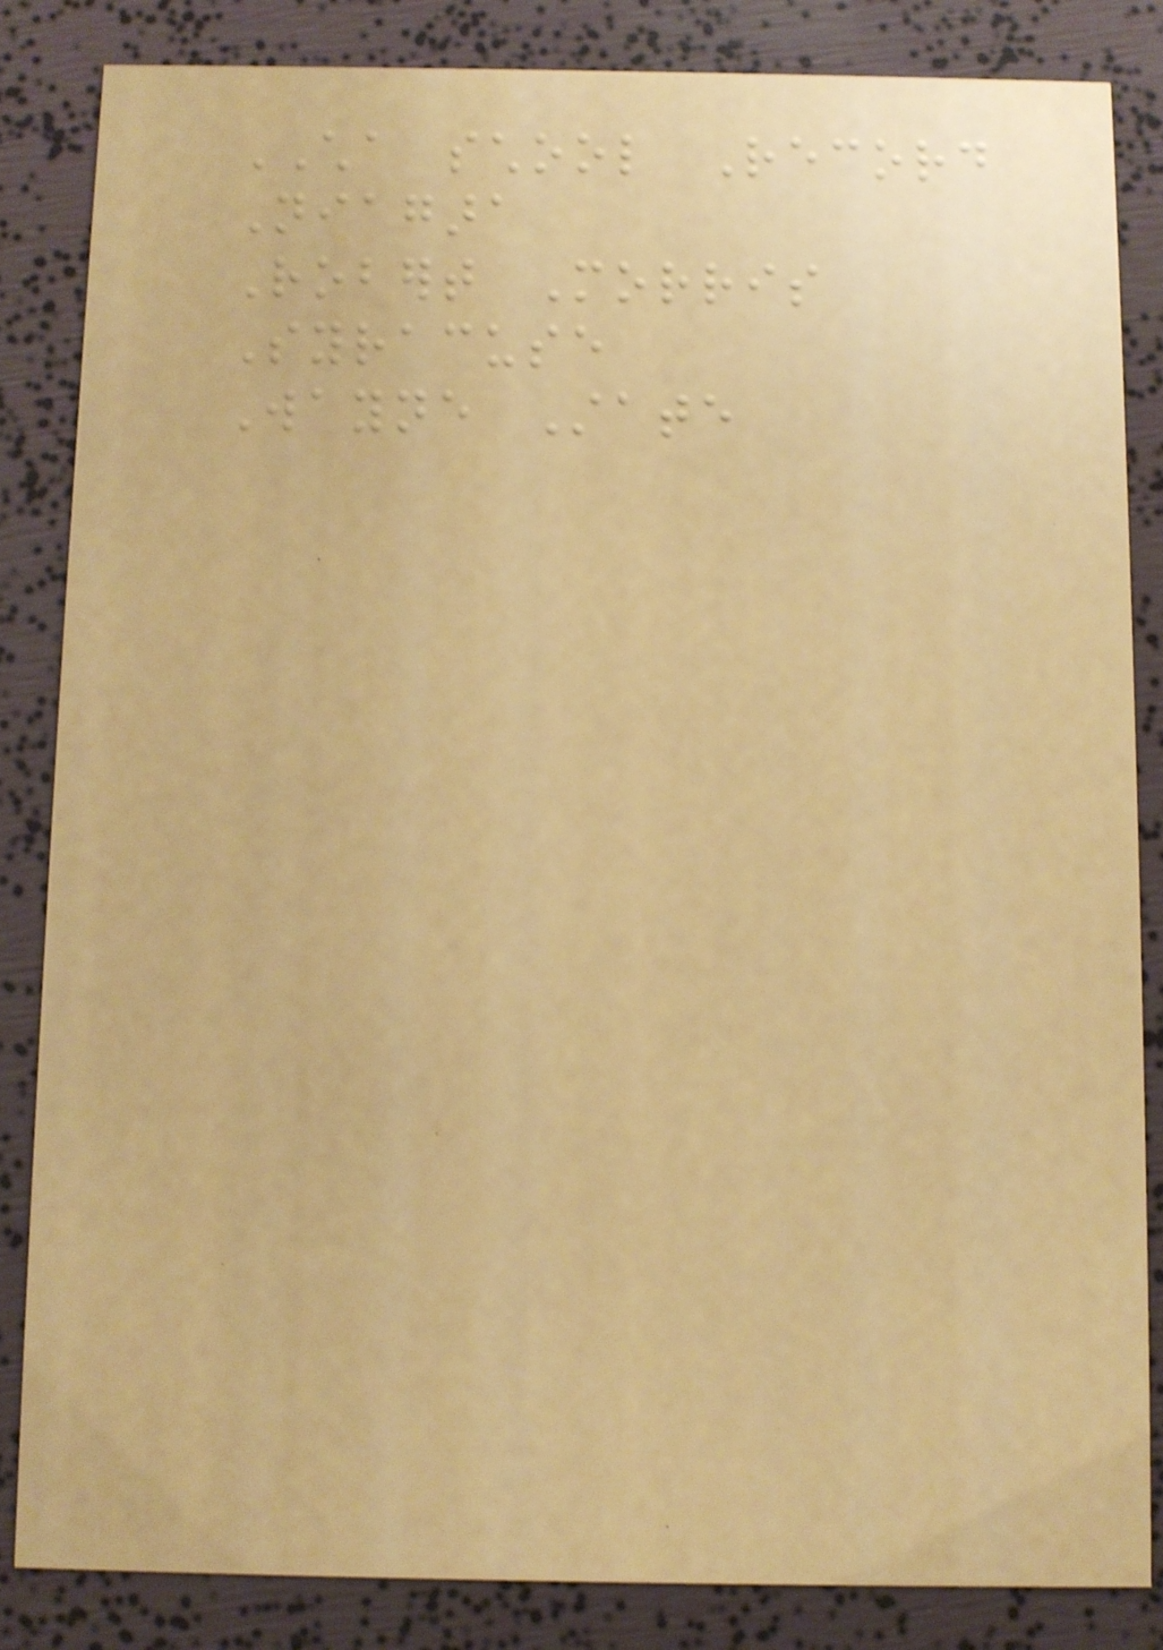CHA school Record
Niagara
Robert Morris
Syracuse
Wayne State
